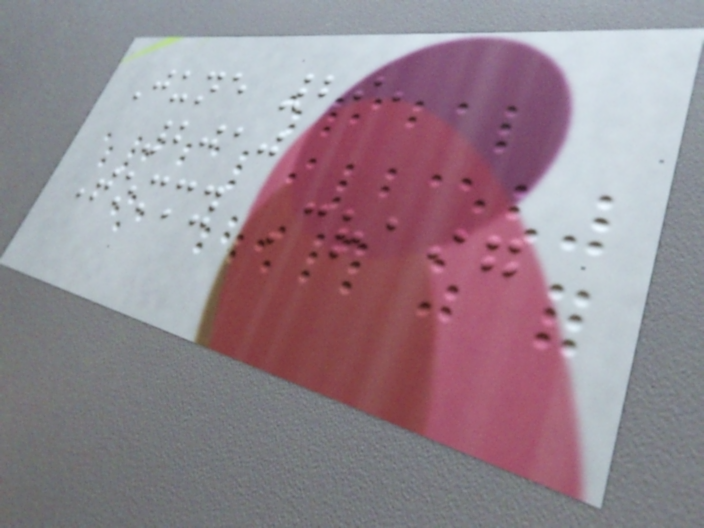June 29,
2010
Tommy Craig
